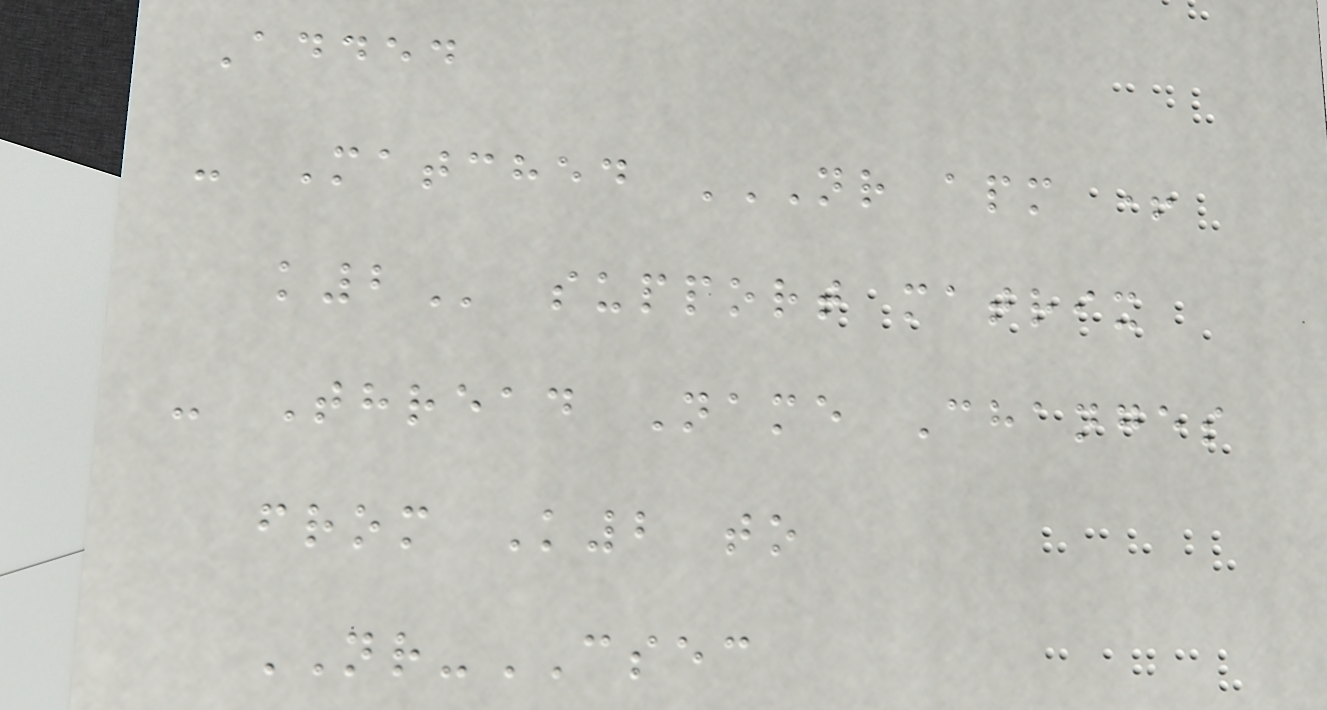Added
- Matched NR APM +
K2 support matrix
- Thread Name Changes
from K2 to
NR-CSEC
